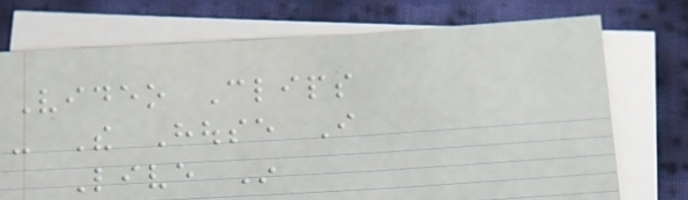Video Clips
- The House I
Live In
